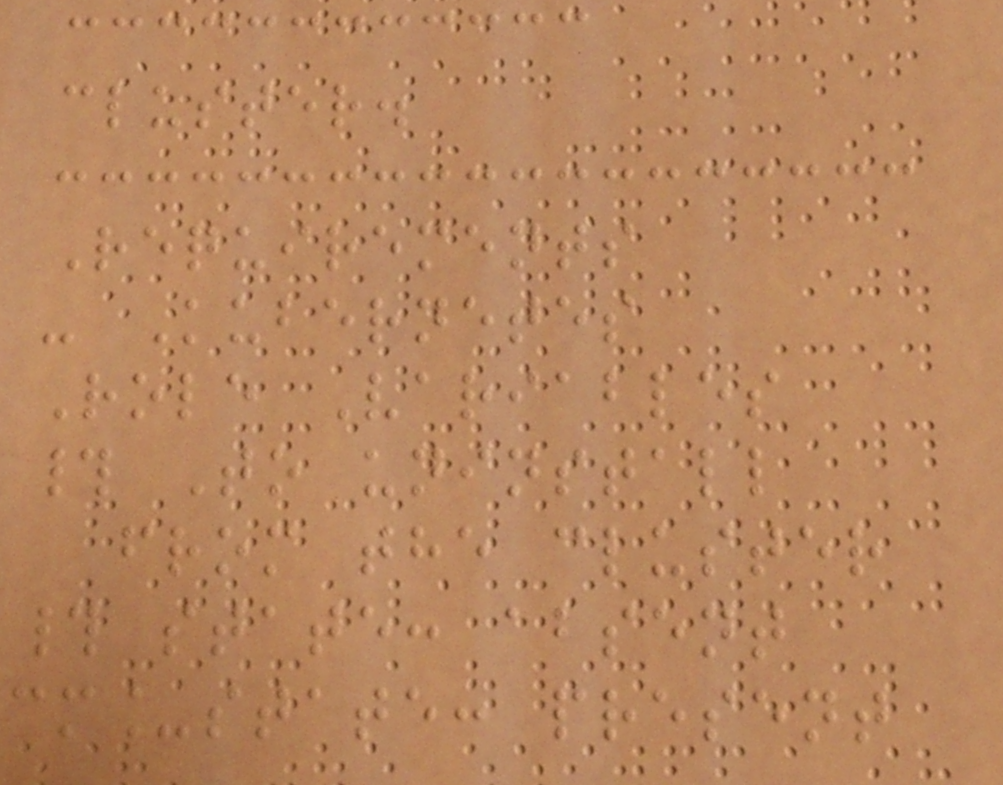cluster.
Requirements
- Kubernetes
Role Variables
# To uninstall
from the cluster
# state: absent
cm_state: present
